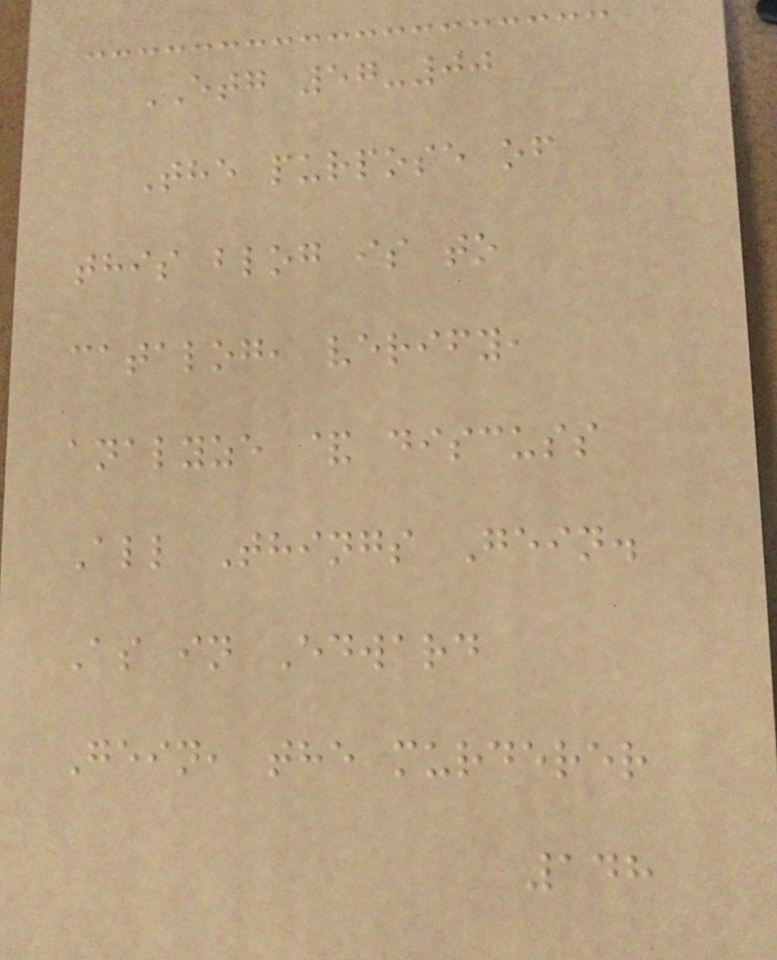ETG 57-00
The purpose of
this blog is to
catalog, verify,
analyze & discuss
All Things Gein.
As in Edward
Gein, the murderer
148
